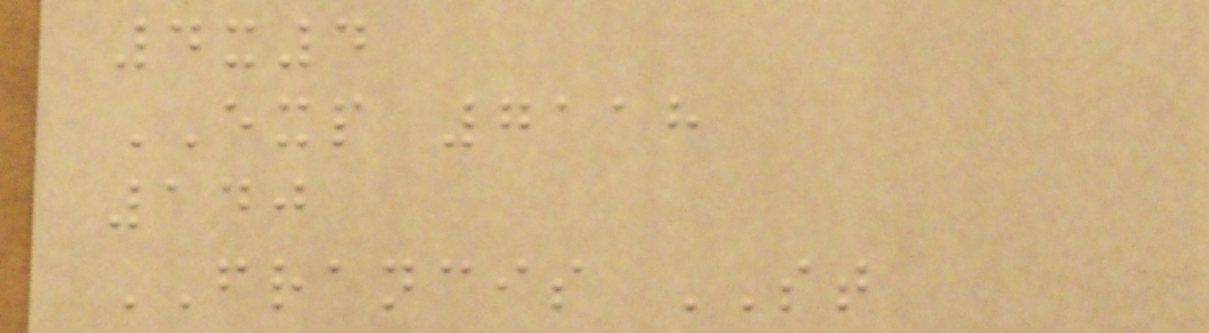4x4
EXP 7118
140
FRANCIS ST
